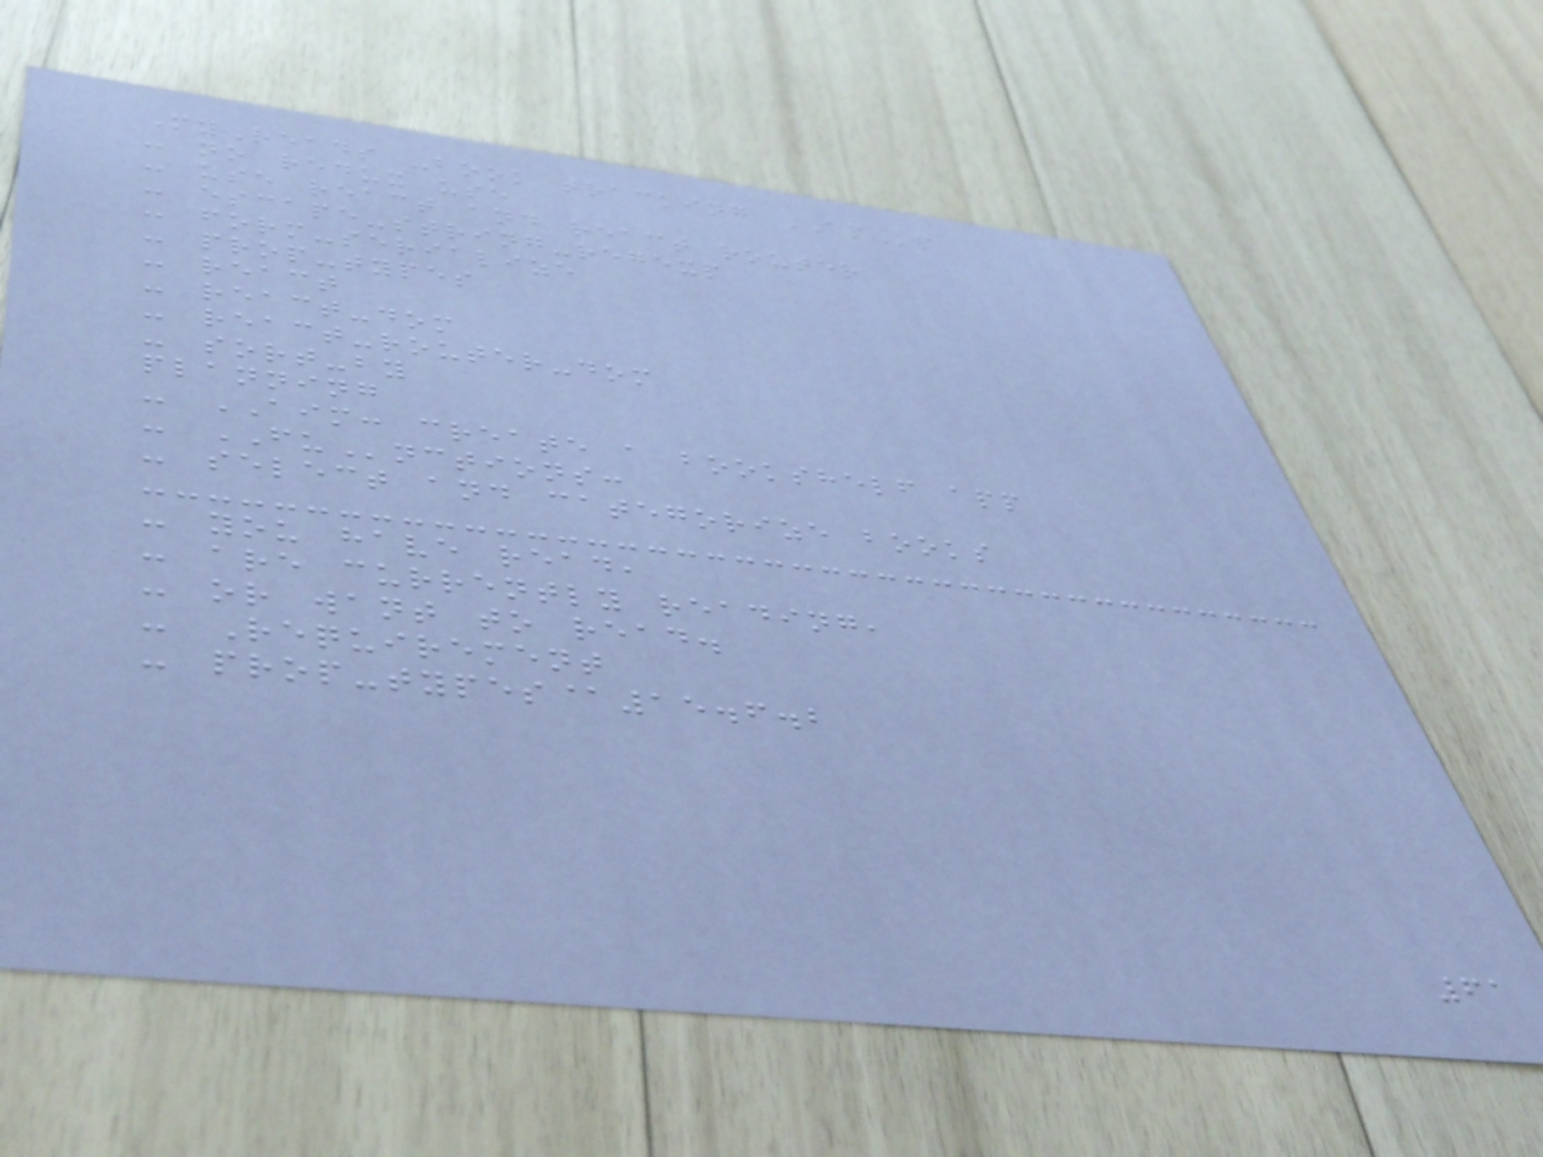MyReads -book tracking APp
- no redux use
- use react and react router
- escape-string-regexp
- form-serialize
- prop-types
- react
- react-dom
- react-router-dom
- sort-by
planning
- AIM: create a bookshelf app
- FUnctions:
- select and categorize books
- you have read,
- are currently reading,
- or want to read.
- Requirement
- prop-types@15.6.2
61
